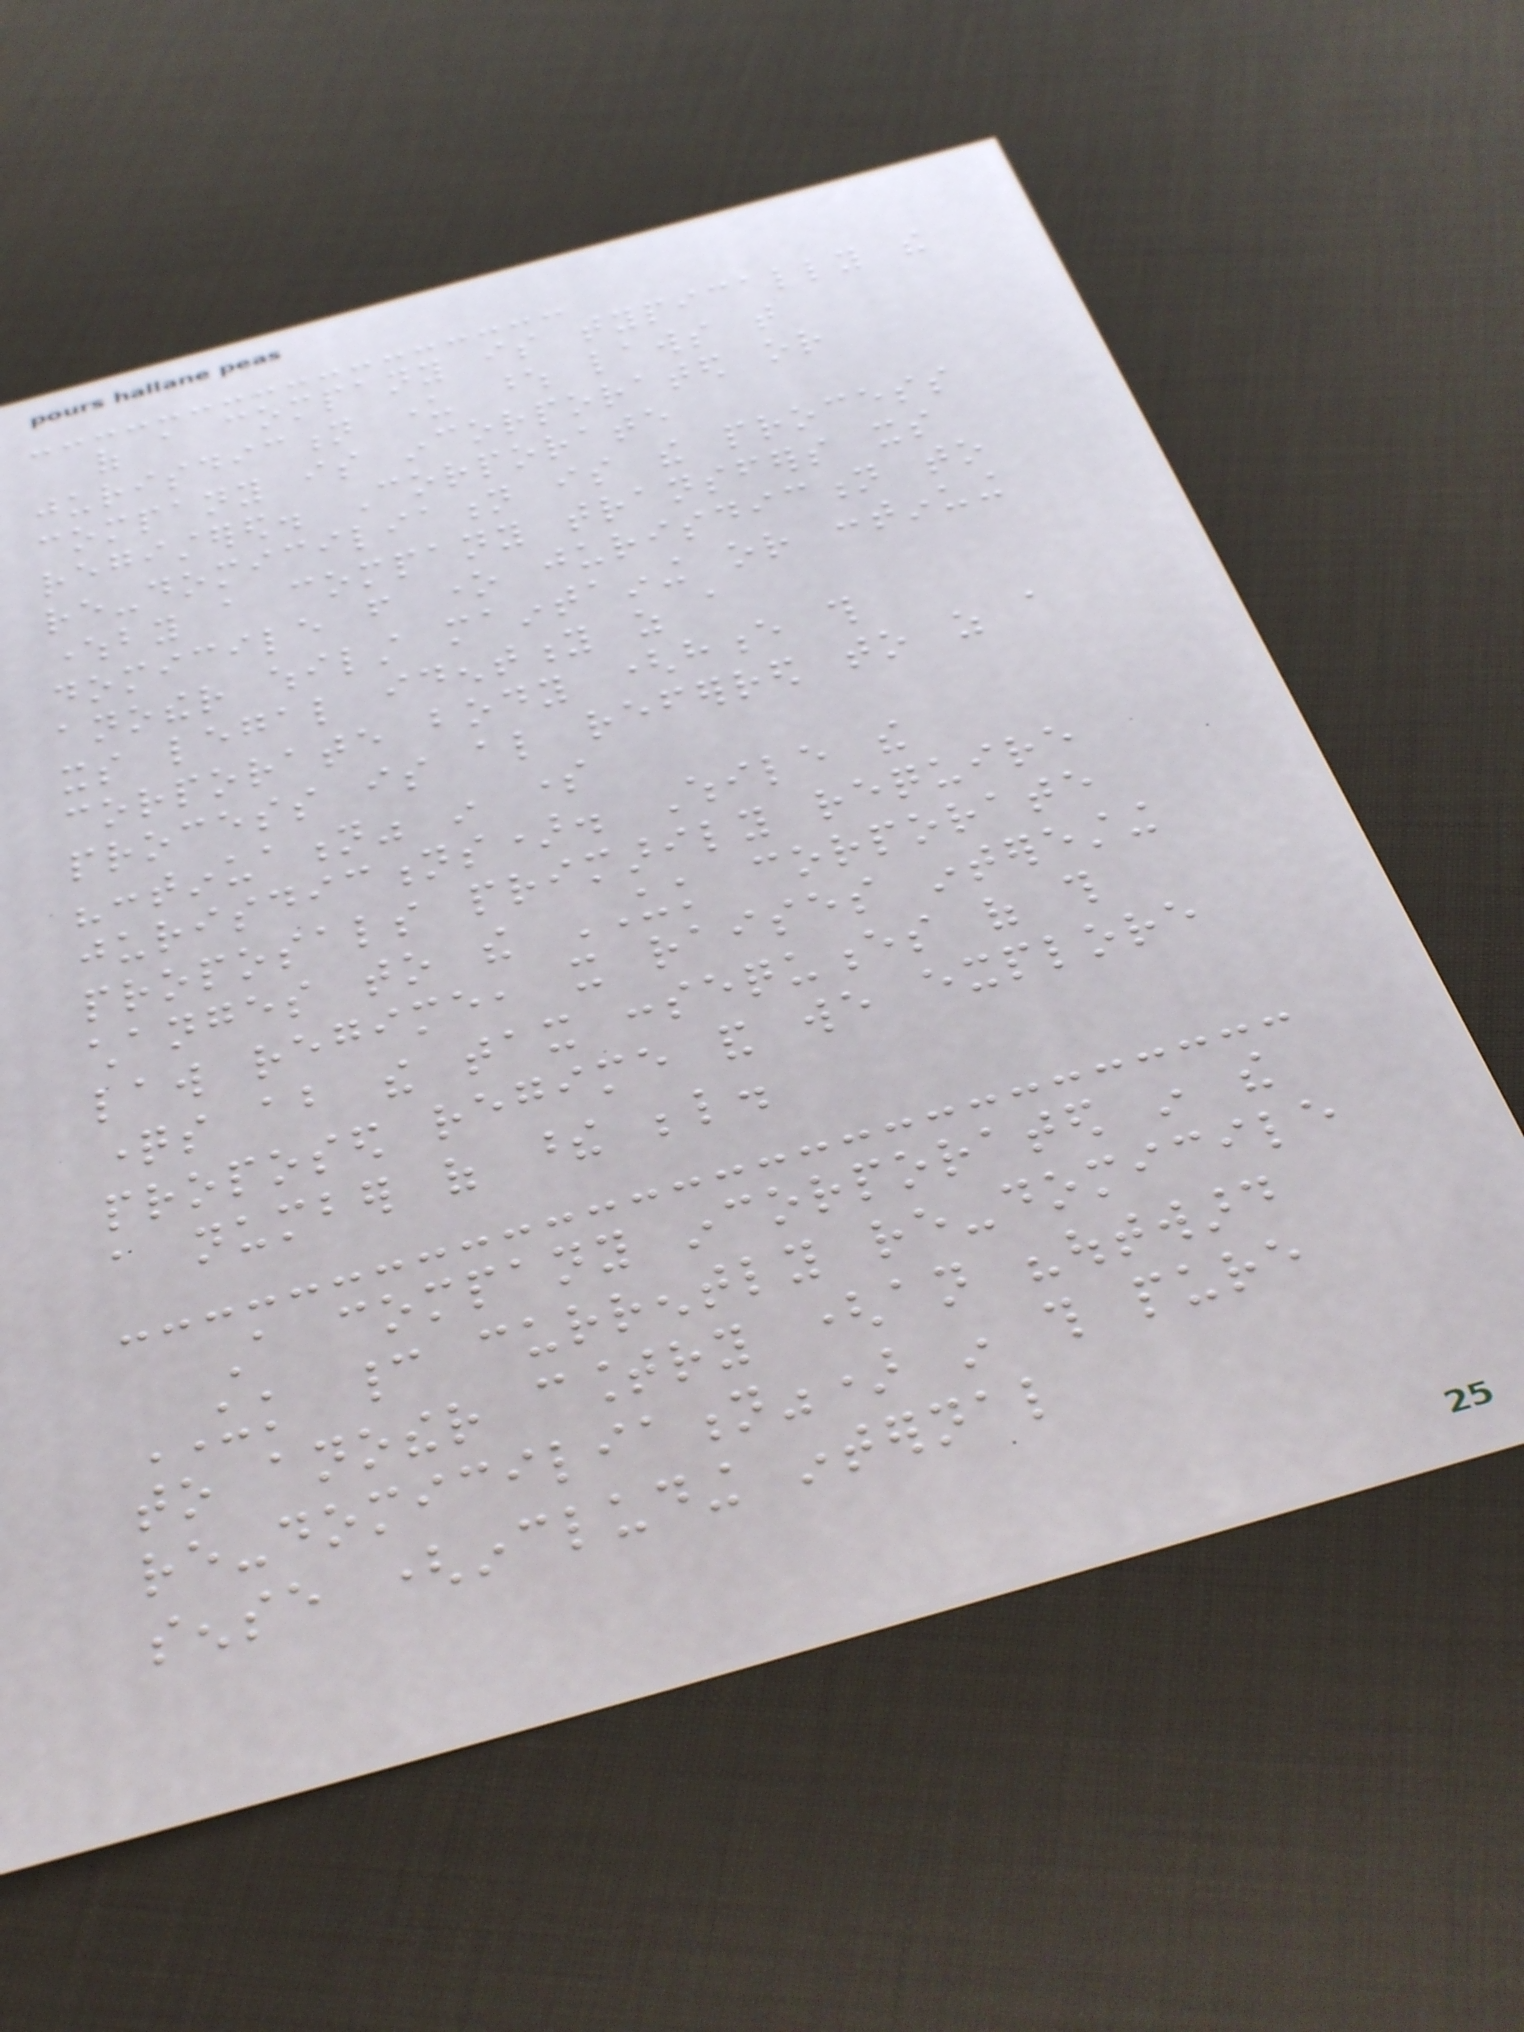of a company is typically the
jurisdiction under whose laws that
company is incorporated or
registered. Corporate
re-domiciliation is the process
whereby a company transfers its
domicile from one jurisdiction to
another whilst maintaining or continuing
its legal identity as a
corporate body (hence this
process is also referred to as a
"continuation" in some
jurisdictions). While the
proposals primarily require
changes to the UK corporate
law regime, it raises interesting
questions about the tax consequences of this
proposed regime and we explore
a number of these below.
A company incorporated in the
UK cannot currently re-domicile
to another country (an "outward
re-domiciliation") in this pure
sense (including internal
